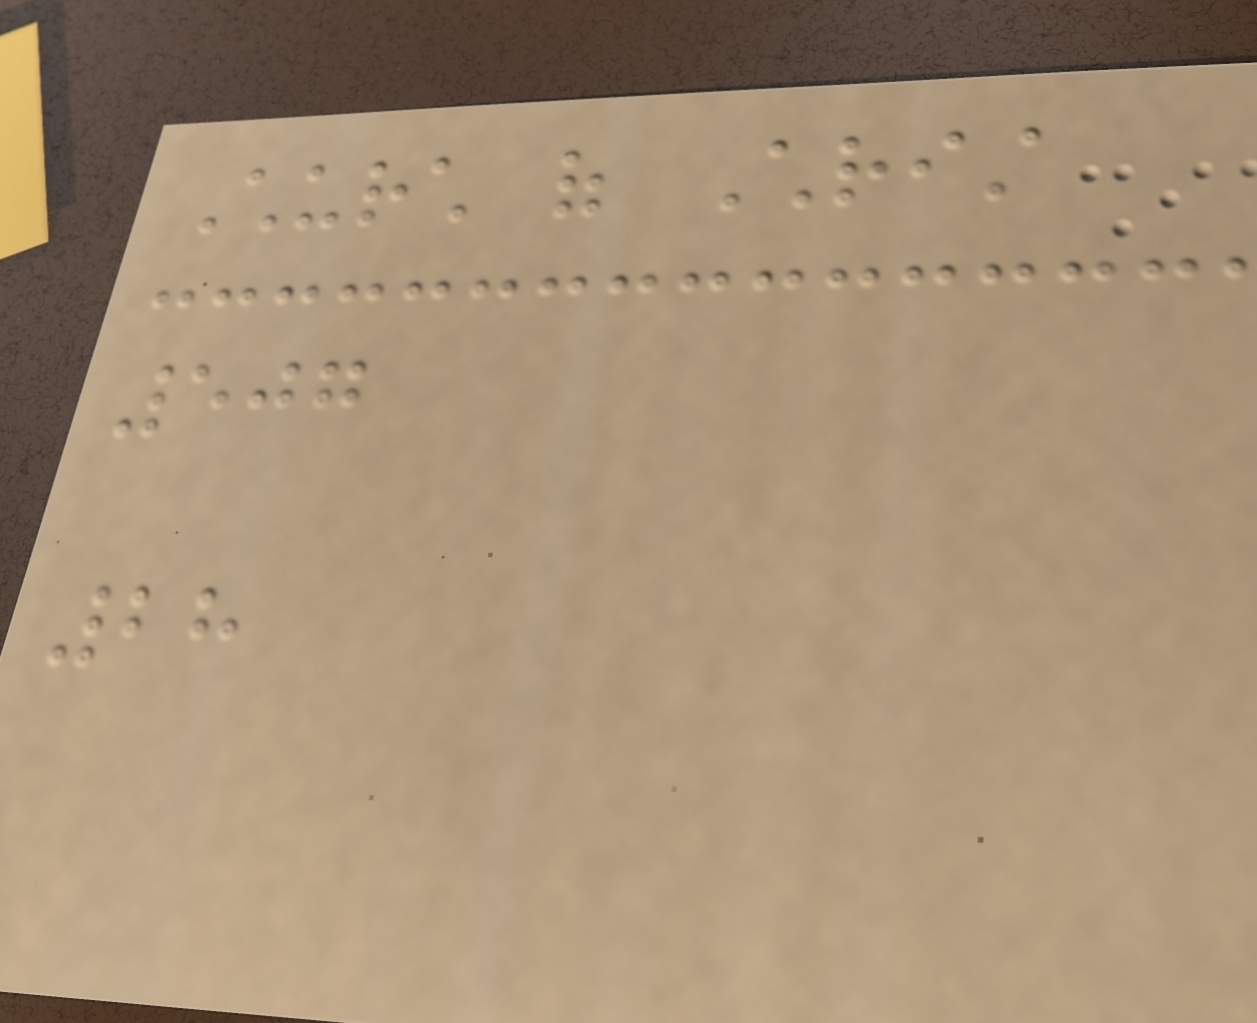Church of Christ
507
28
